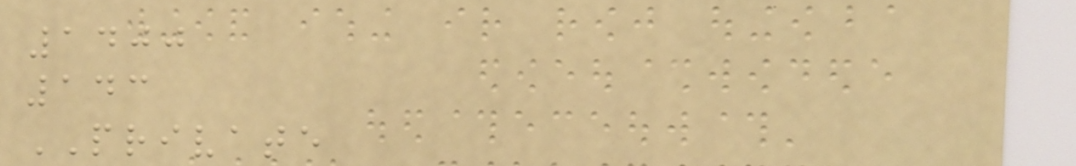1400
143
PRIVATE
